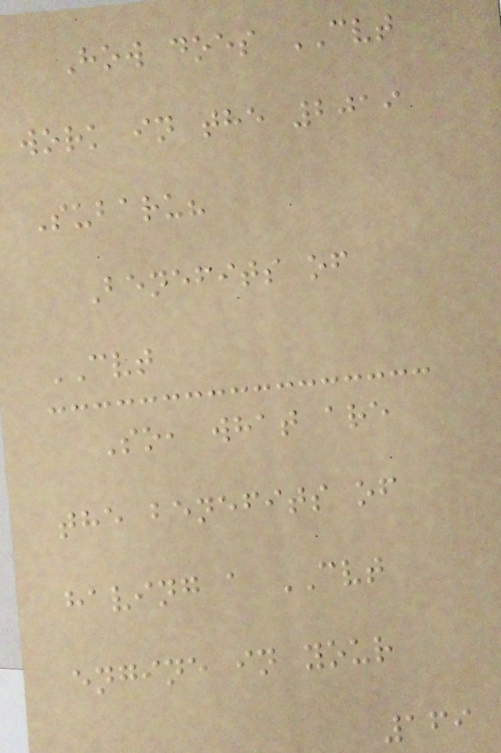How does CVT
work in the 2019
Subaru?
Benefits of
CVT
So, what are
the benefits of
having a CVT
engine in your
169
